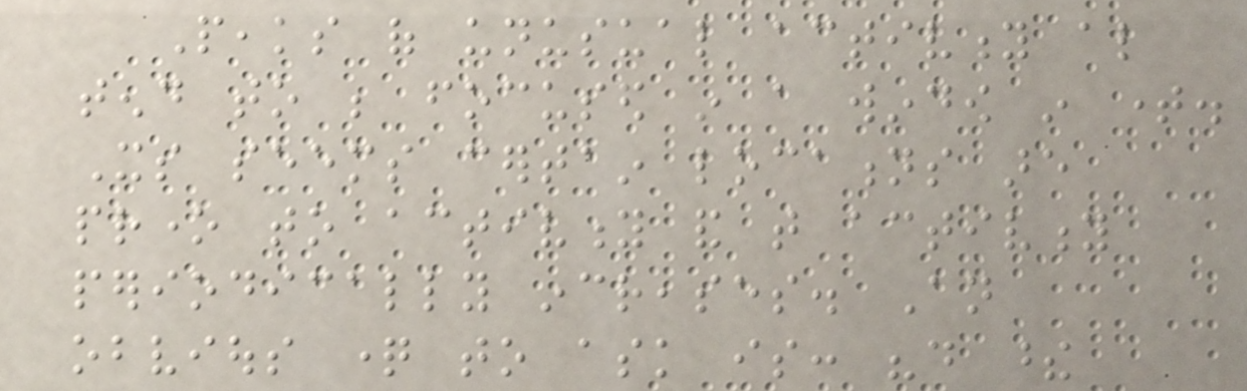Peaks of unusual activity also
tend to be focused in a window in time.
Its seems certain locations are
prone to activity and that activity
periodically increases. An
obvious question to ask is: "do these
